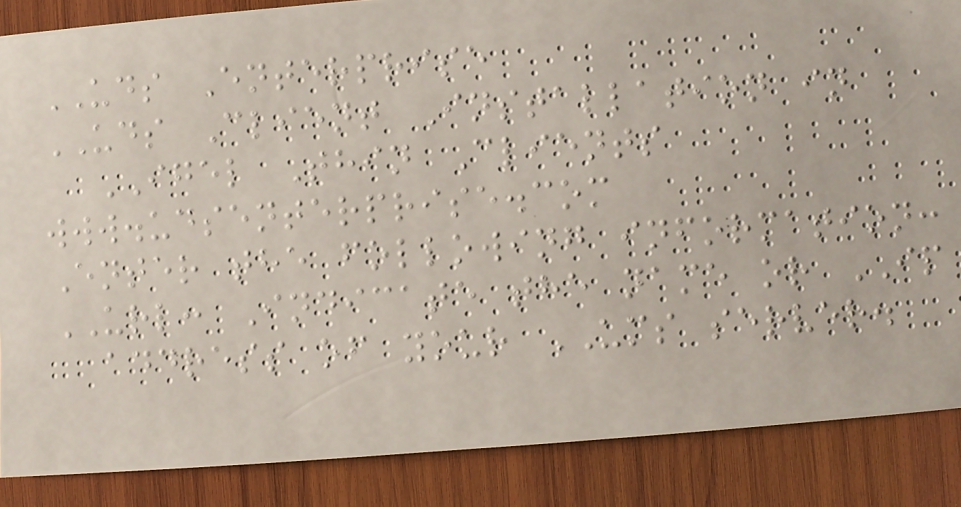UDS Enterprise
UDS Client Installation in
IGEL Thin Clients
www.udsenterprise.com
Enter the following information:
URL: Indicate the name or IP
address of your UMS server.
